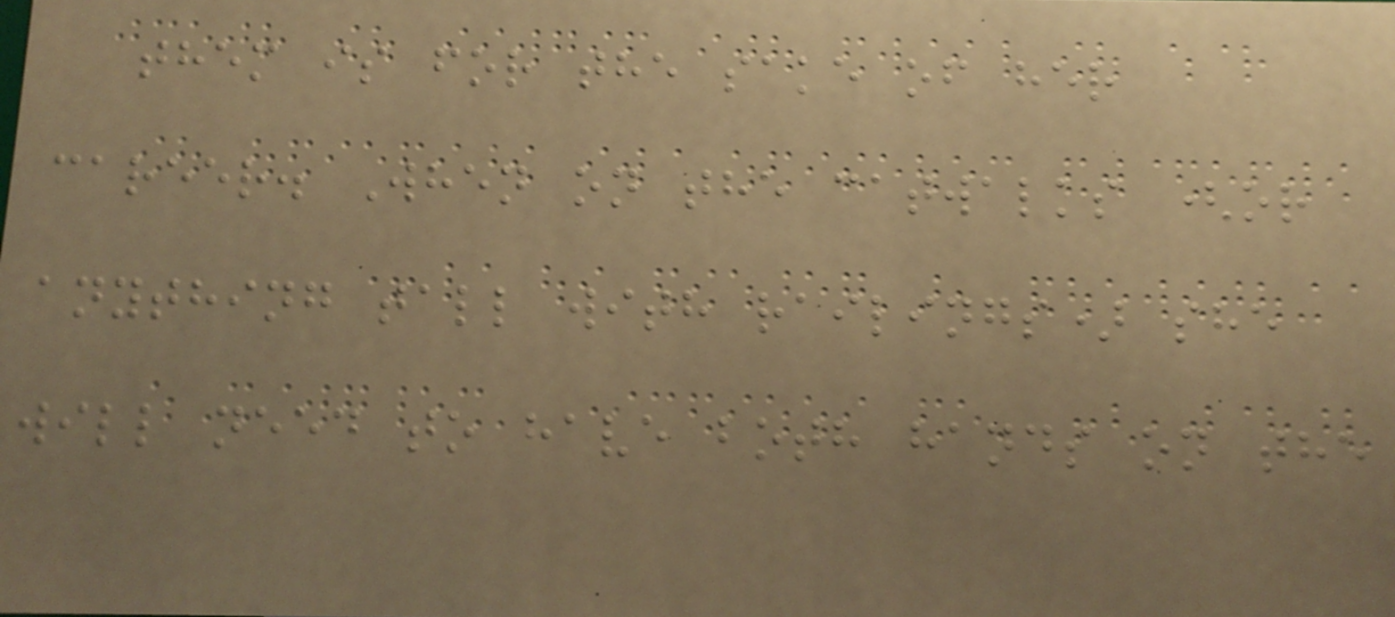them is for the sake of her
career. When on the catwalks (or
anything tall with railings) she
will need to have both hands on the
